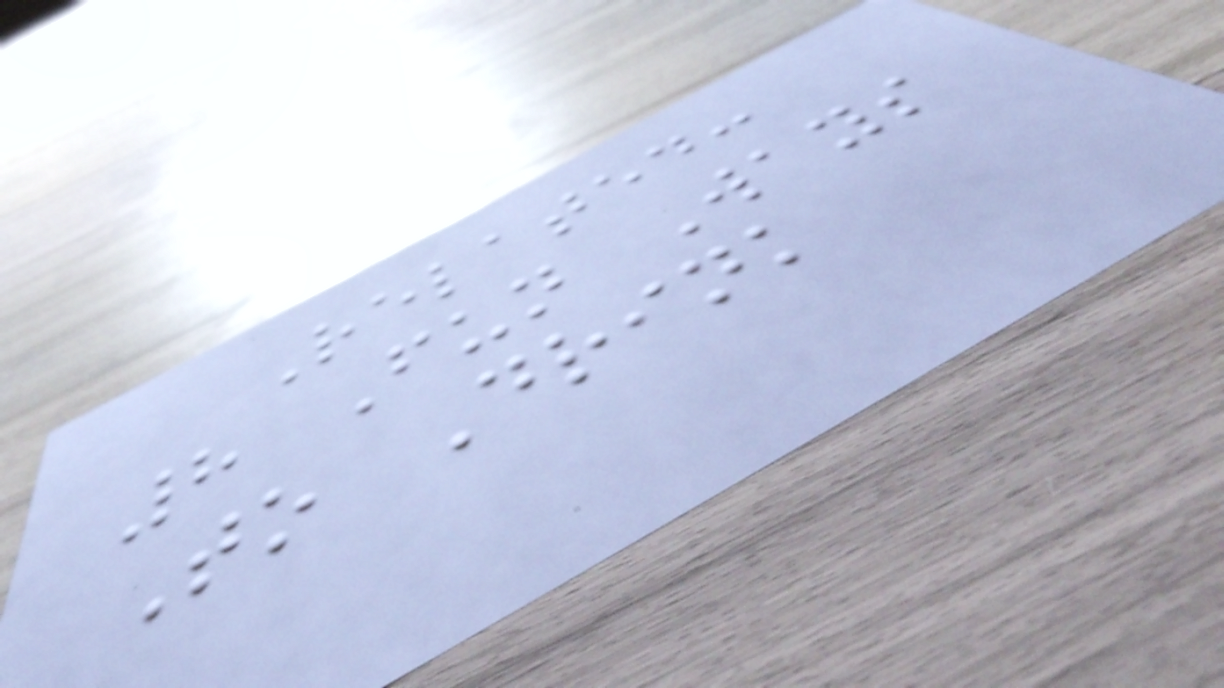Related:
8 Fun Ways
To Drink
